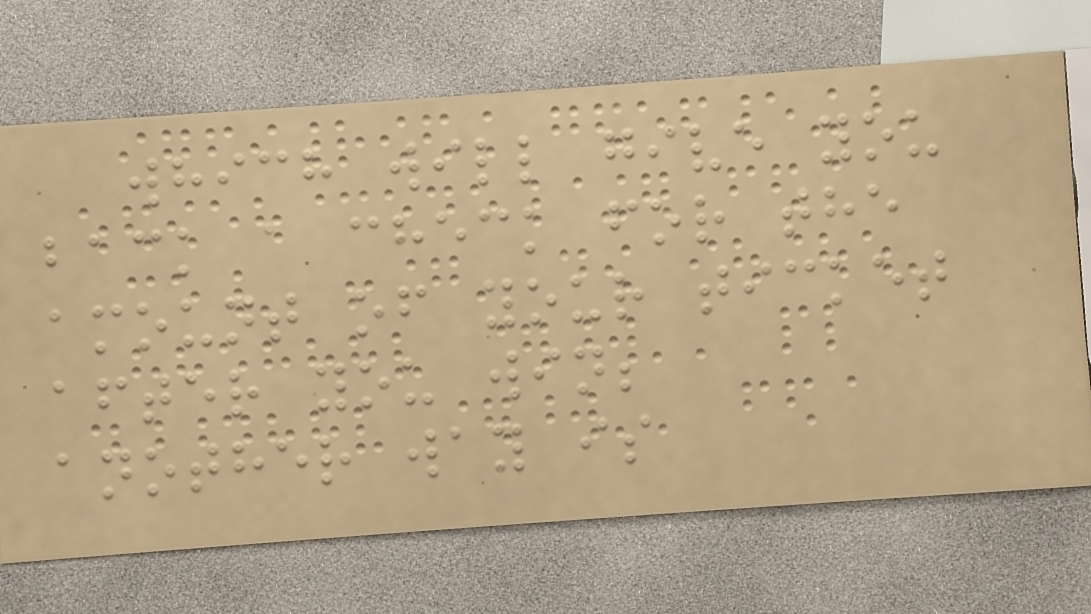which will give you
back a check for the
amount of your ticket
after you win;
another way is
